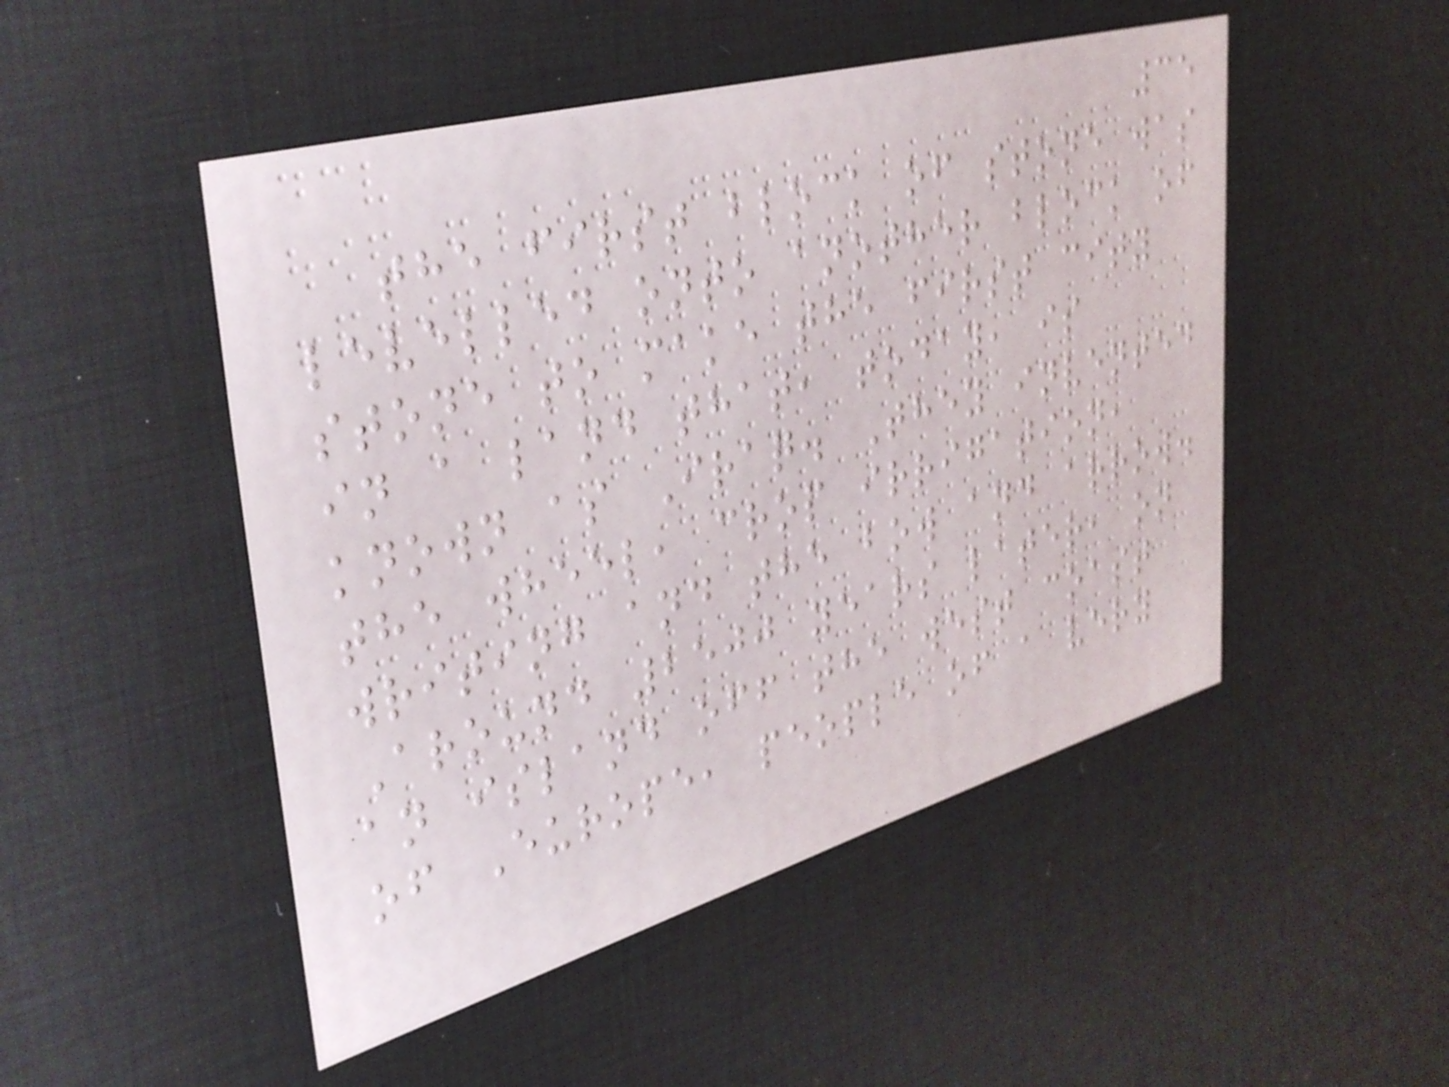35
the first block of stone was
levelled onto another block of
stone to make the first city
in a land that, today, is
known as Iraq. They invented
the wheel, crop irrigation,
writing and the bow and arrow.
Around 2500 years later, on
an island off the west coast
of Europe, people of a very
